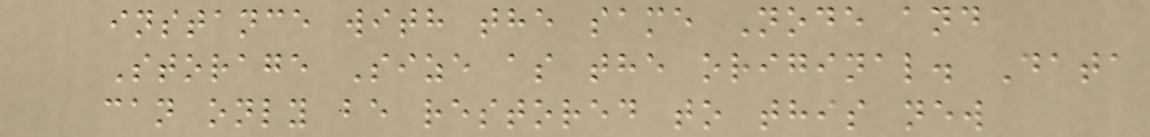instance with the same Node and
Storage Size as the original. Data
can only be restored to this new
